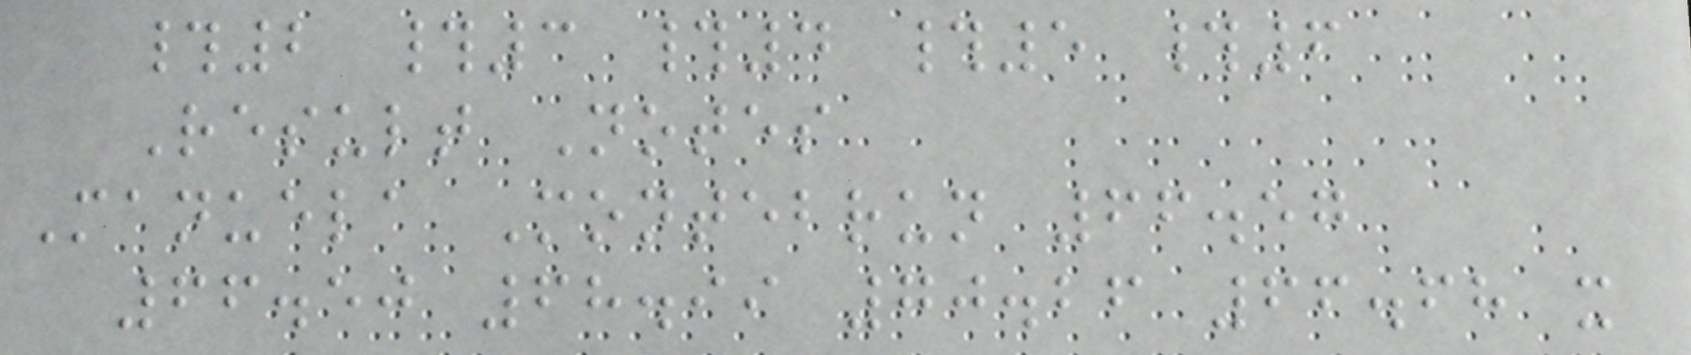#2 #3 #4 #5 #6
Result Notes
Manuela Montebrun 66.57
66.50 68.99 70.26 66.68 x
